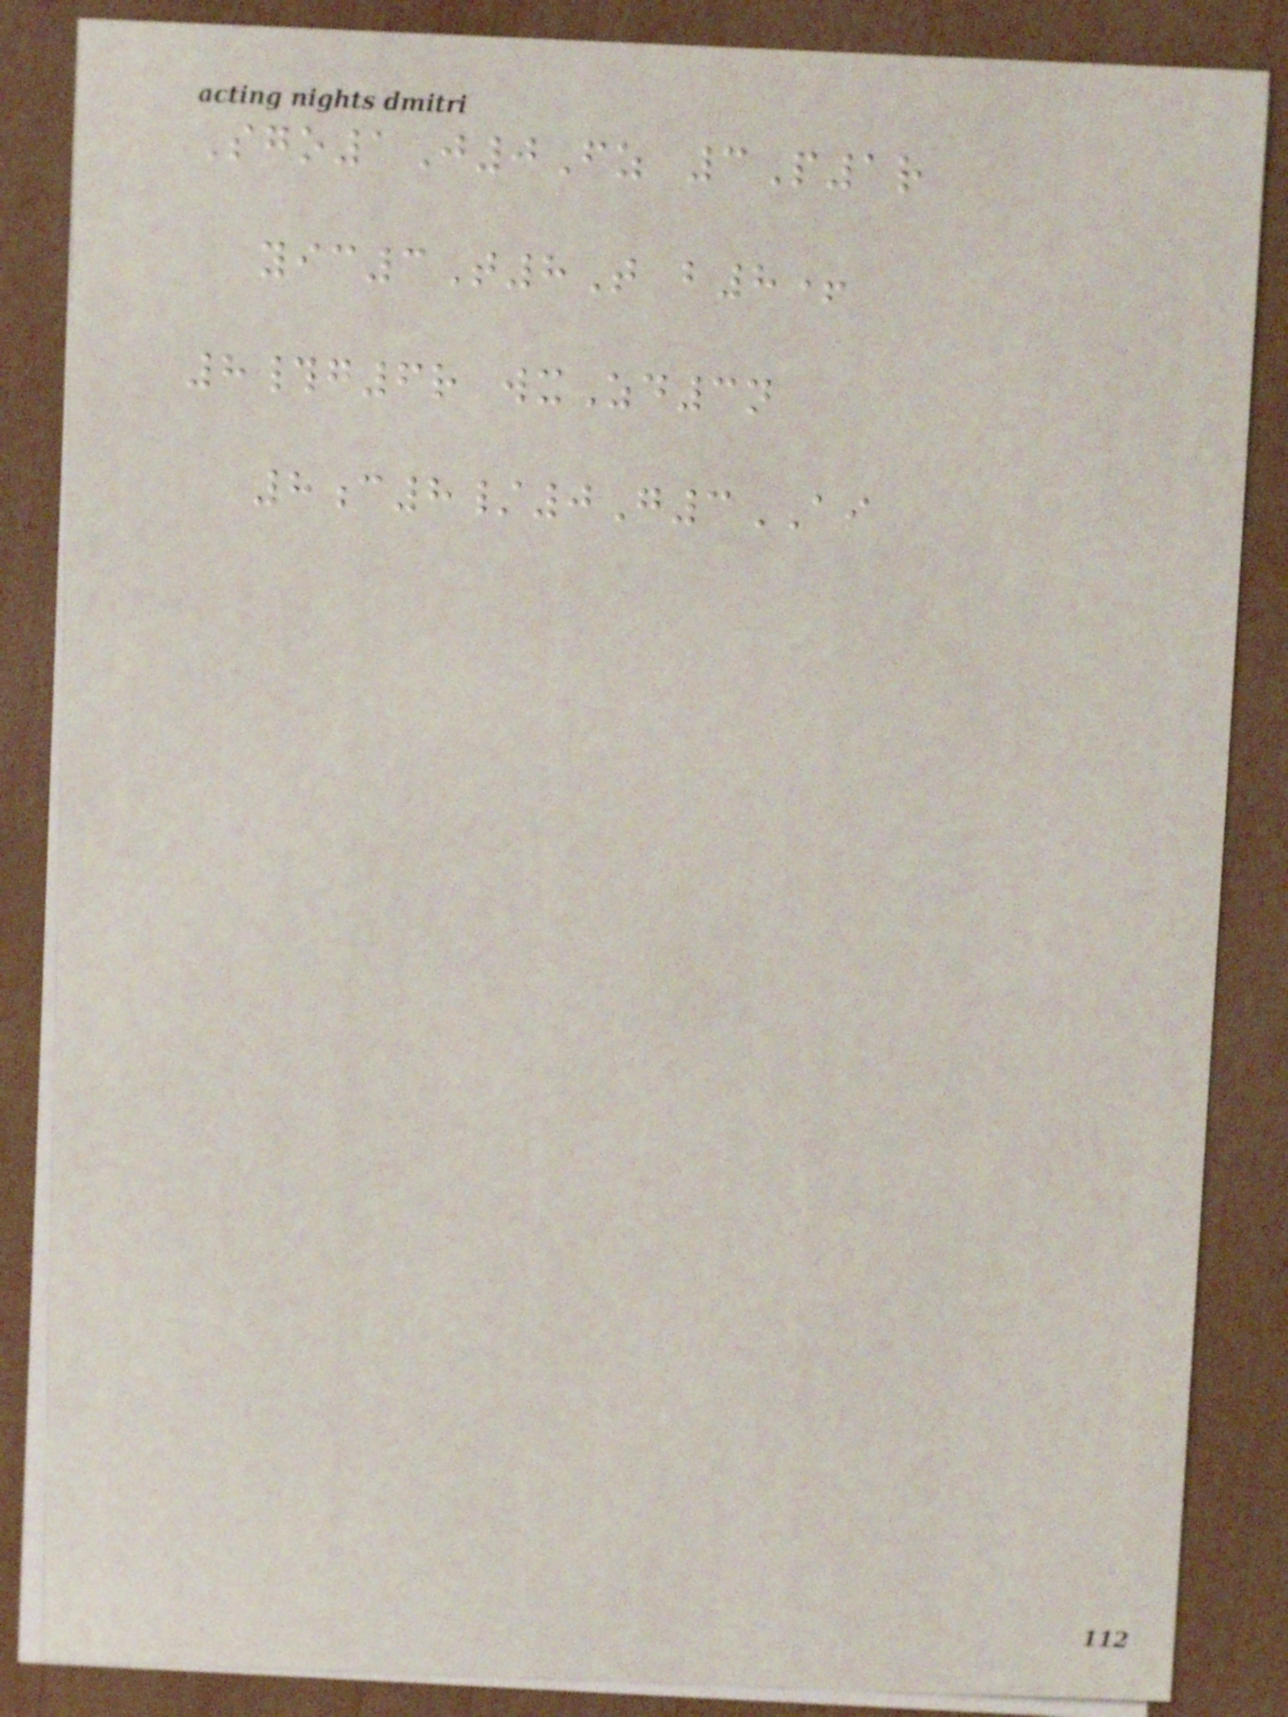Sgo1J0Fz 3P1r
yic3T8T b8+
8#g6r wxZd3n
8c8/0G3AI
